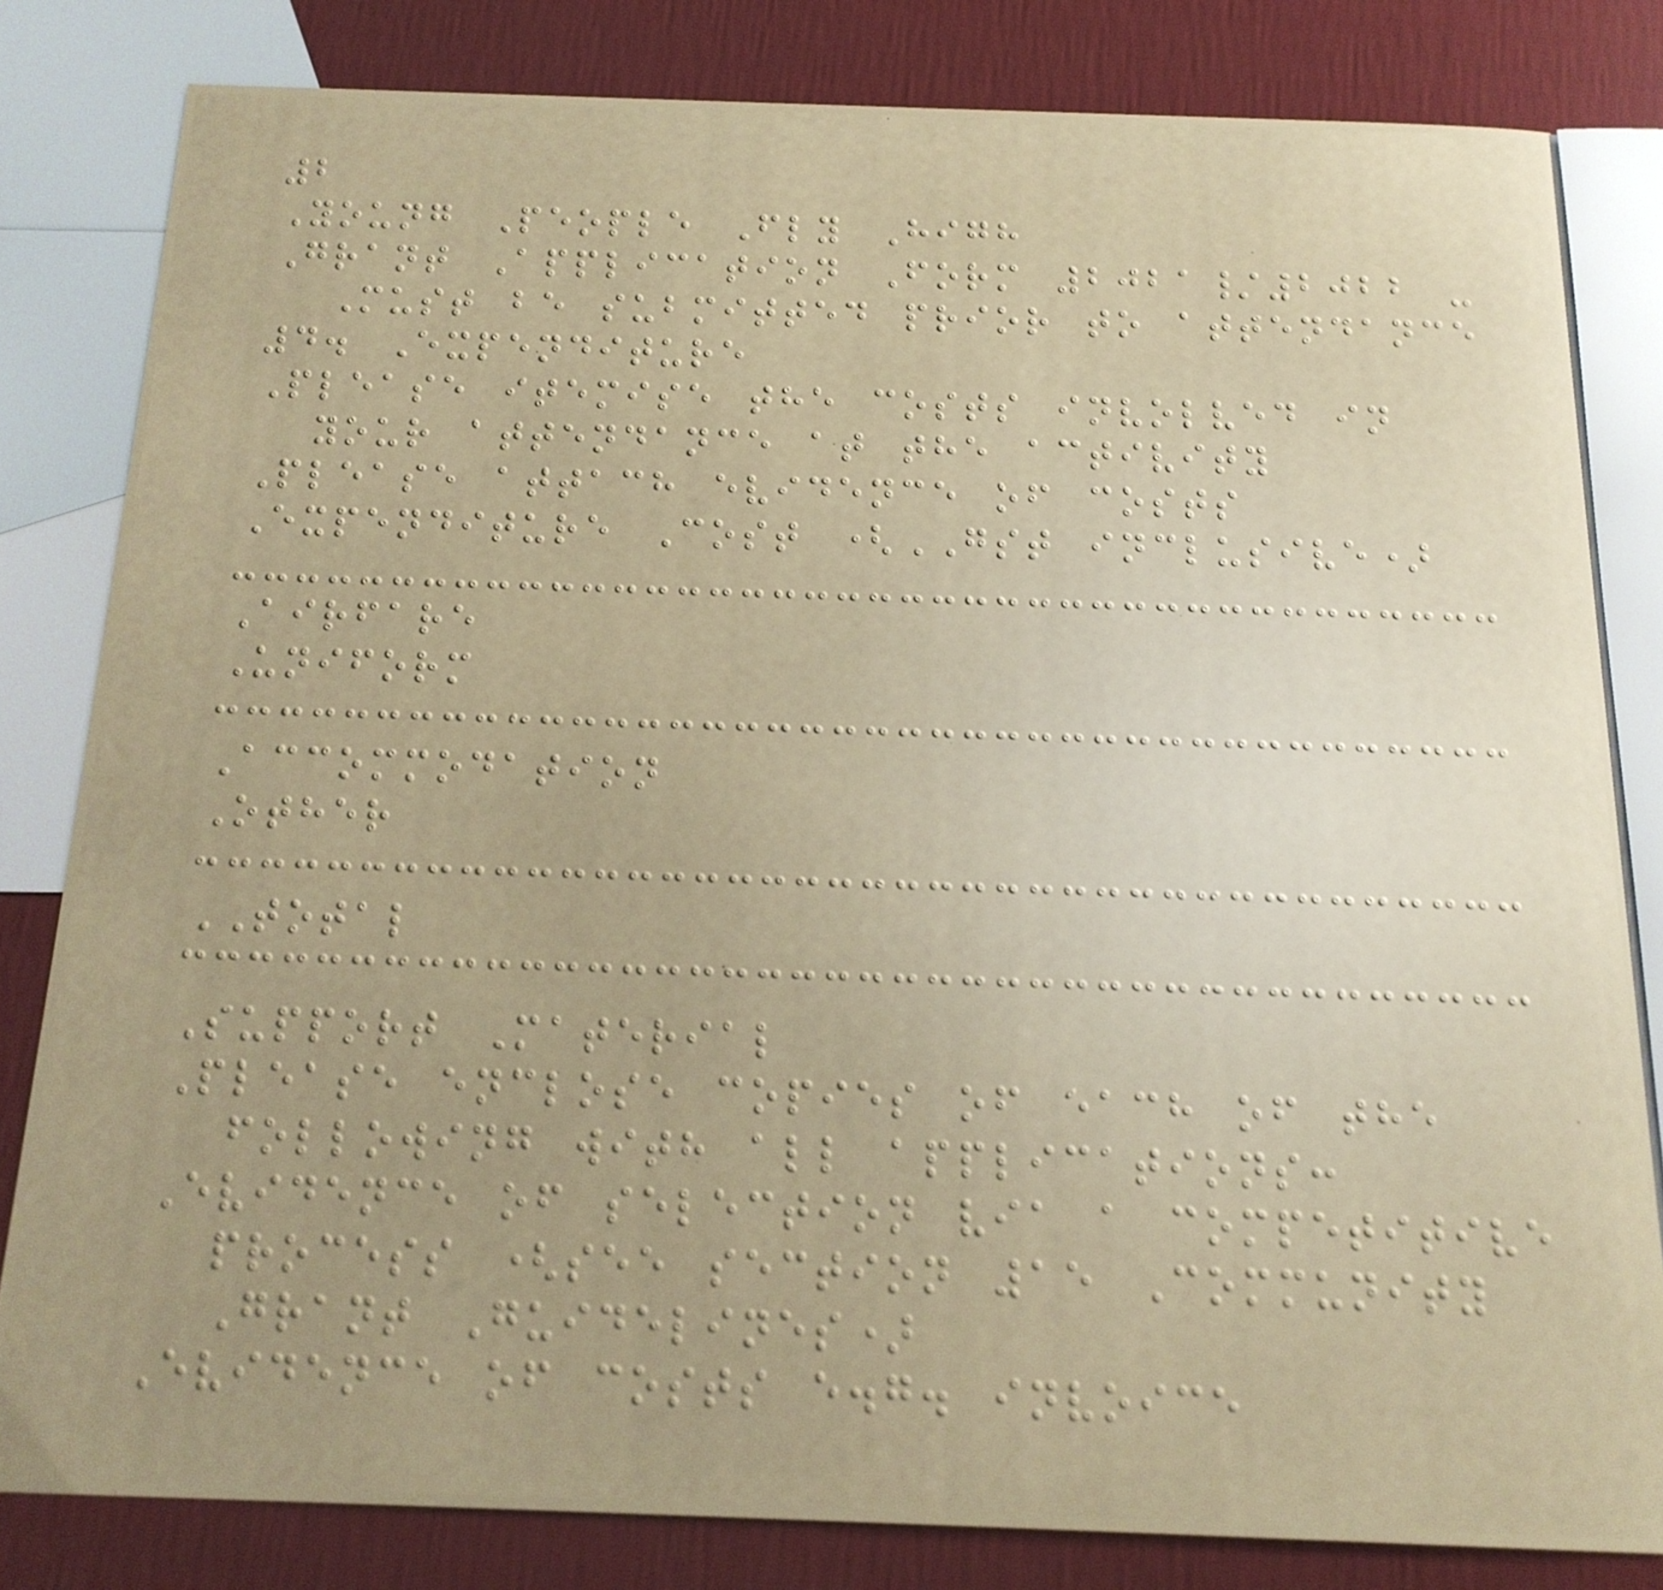2
Young People Fly High
Grant Application Form 2021/2022 -
Must be submitted prior to attendance
4. Expenditure
Please itemise the costs involved in
your attendance at the activity
Please attach evidence of costs
Expenditure Cost (GST inclusive)
Airfare
Uniform
Accommodation
Other
TOTAL
Support Material
Please enclose copies of each of the
following with all applications:
Evidence of selection via a competitive
process (see section 15 Community
Grant Guidelines)
Evidence of costs e.g. invoice
